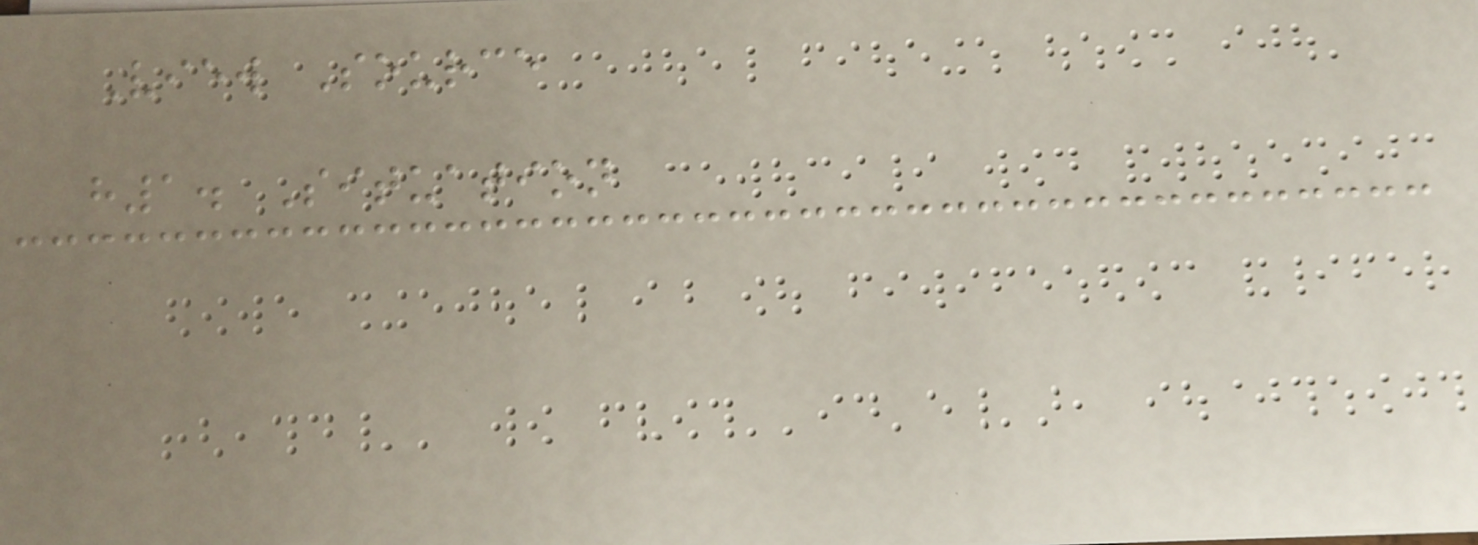View Source
h1. Situation
